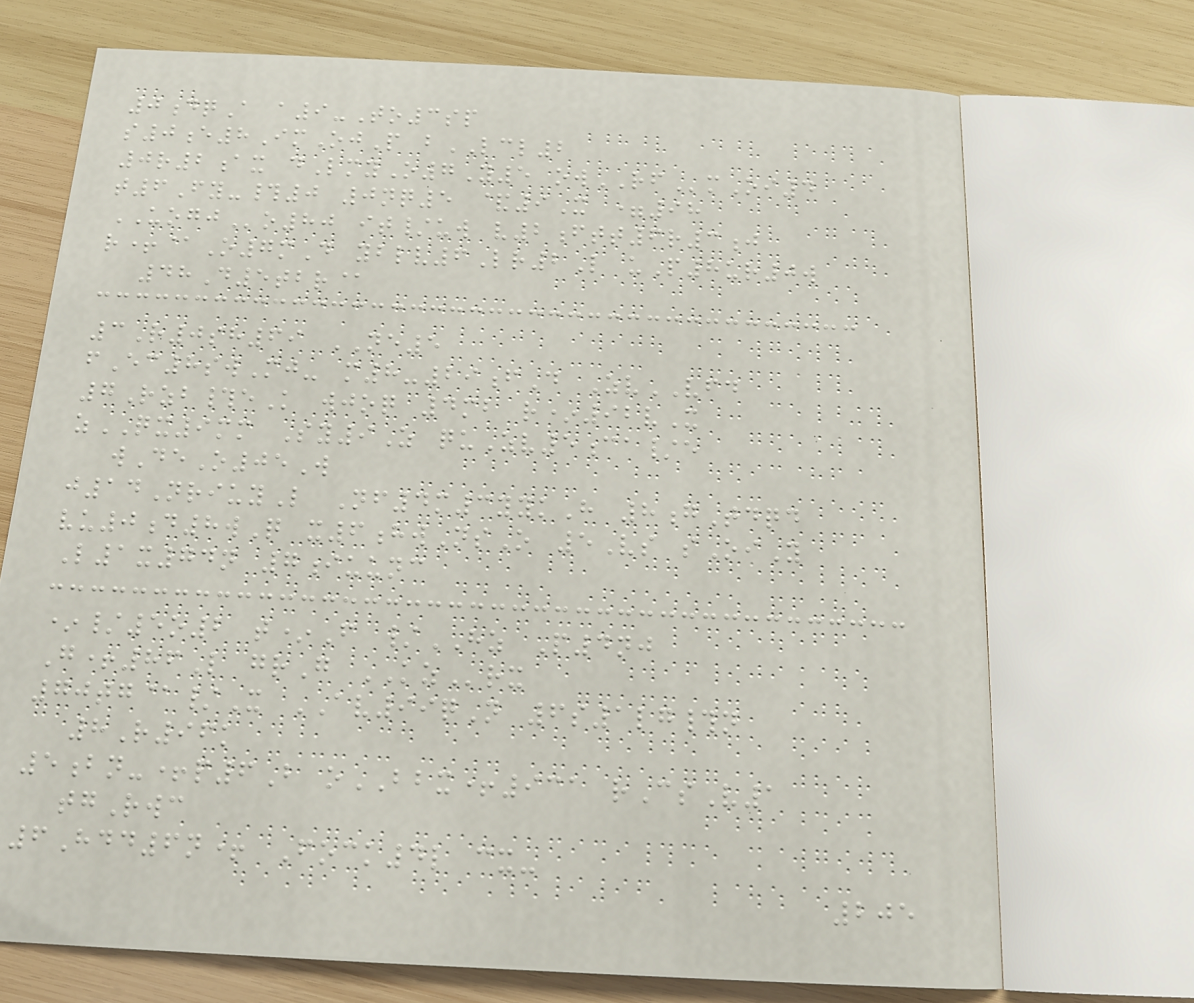0dqA a9-To3sp
s0e8ImOjP bLCL2
0r2ax dLmyO7Y5 owRFmOi4
t6Fy-#0 0nq5 &9X =98
UOGJo80 it/uw v2ftt6r3j
r+@O7mD yblv6Lr2L uP8ur0w
48D5tbr@
3R0sh69 NE5
fEc8swMj- m8-29fD ZvVFD
7Rzb#eK wjoq 4mb r*92vX
zQX9mm Sy9Z quZv5ca/e
wDeO05W
j14NriuyL Nf4m3yykH 8gTdqd
vu0d8wQ x6hwNsO 5Vs sOiY
L1x74n 7iuunc
*/5o2 t*F /HZ P4nj
G+86L grG KZrx
70tg@/X AV99qN 6s1lg#n
8R96k
5bn-+p6B oBBX+931 rCsV1
tgRwc
6Hdd6n+ Fock4l cx-
205
